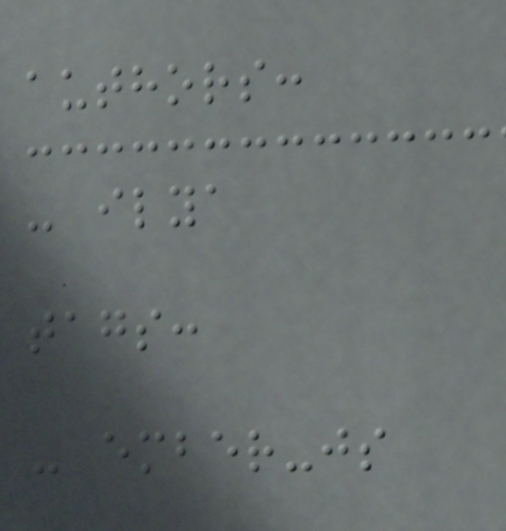authors:
- ilya
tags:
- ember-js
